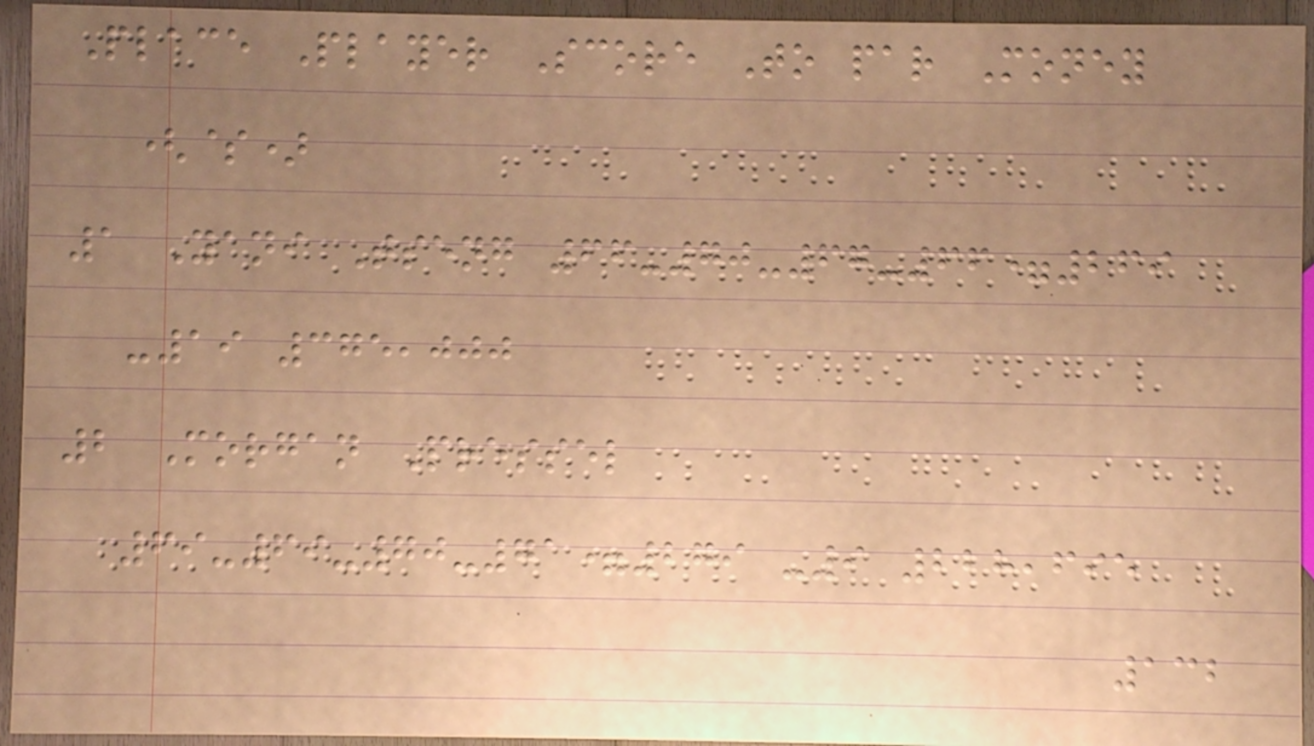Place Player Score To par Money
($)
1 Yani Tseng 66-70-67-66=269
-19 375,000
2 Morgan Pressel
69-69-70-71=279 -9 228,695
132
